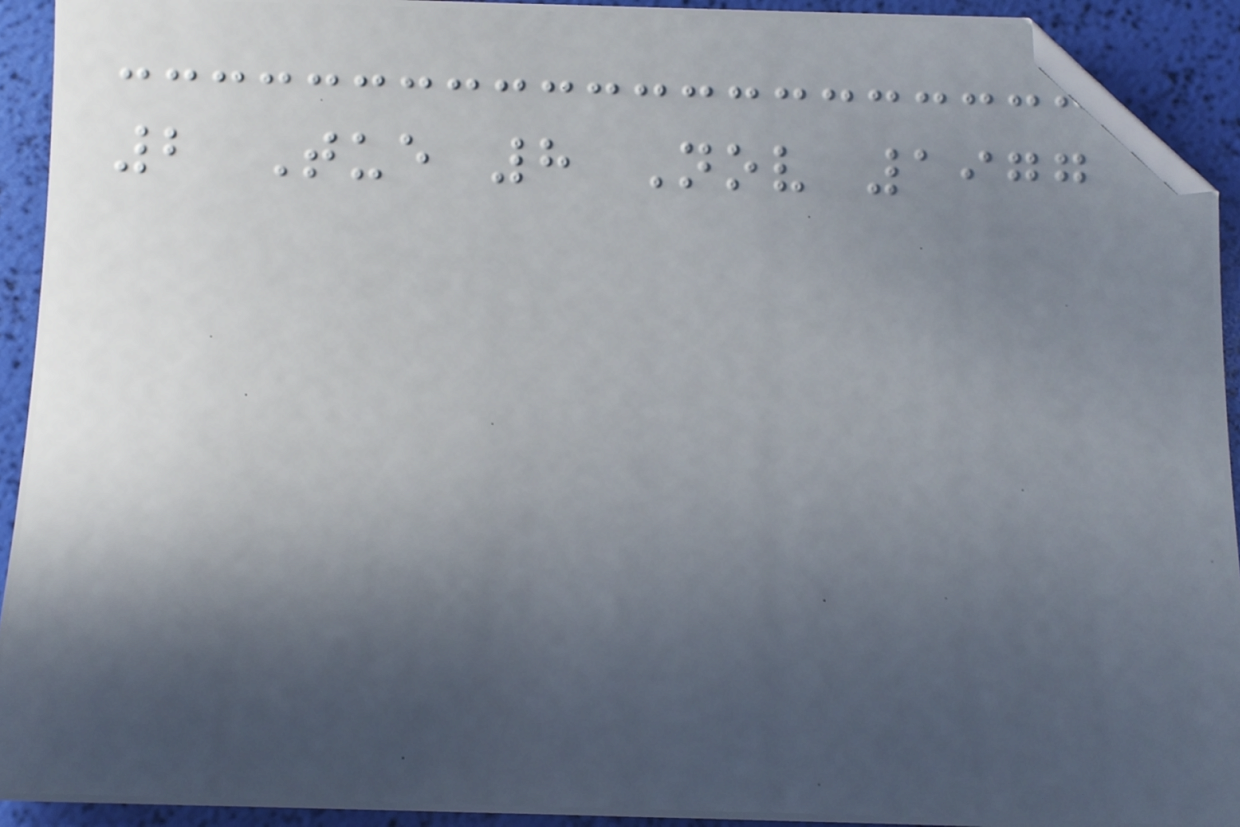2 Tue 8 Nov 1977
